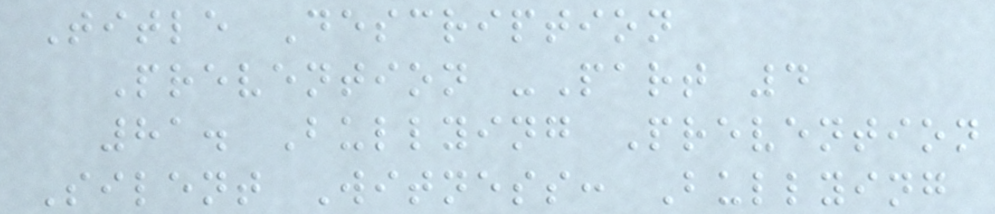Title Description
Prevention -Part 4
81. Bullying Prevention
Silent Witness: Bullying
